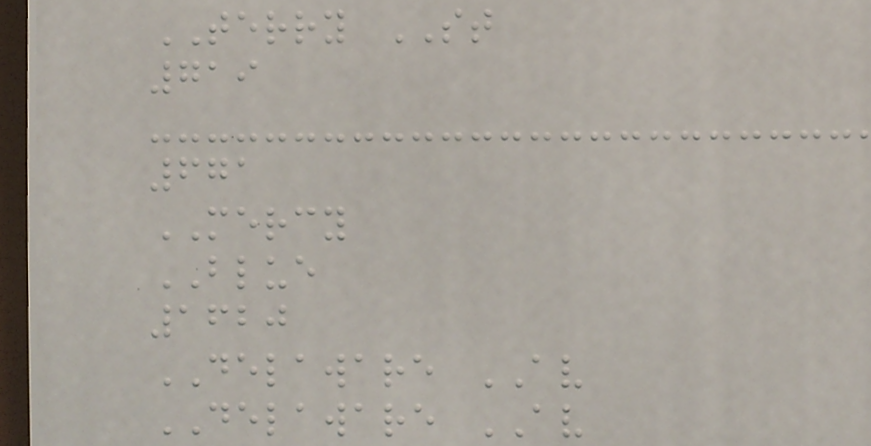TERRY ST
719
671
MERCY
BLUE
1620
DELAWARE AV
DELAWARE AV
